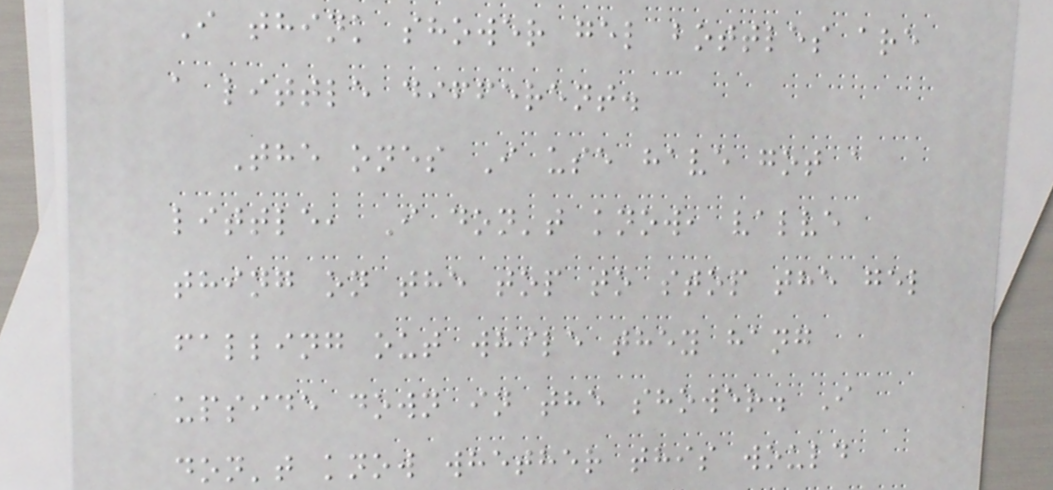I think shower gel bottles are
a little different.
The ones I use have got a
little, I don't know, valve
thing on the top to stop the gel
falling out while they hang
upside down in the shower. I
don't know whether this would
